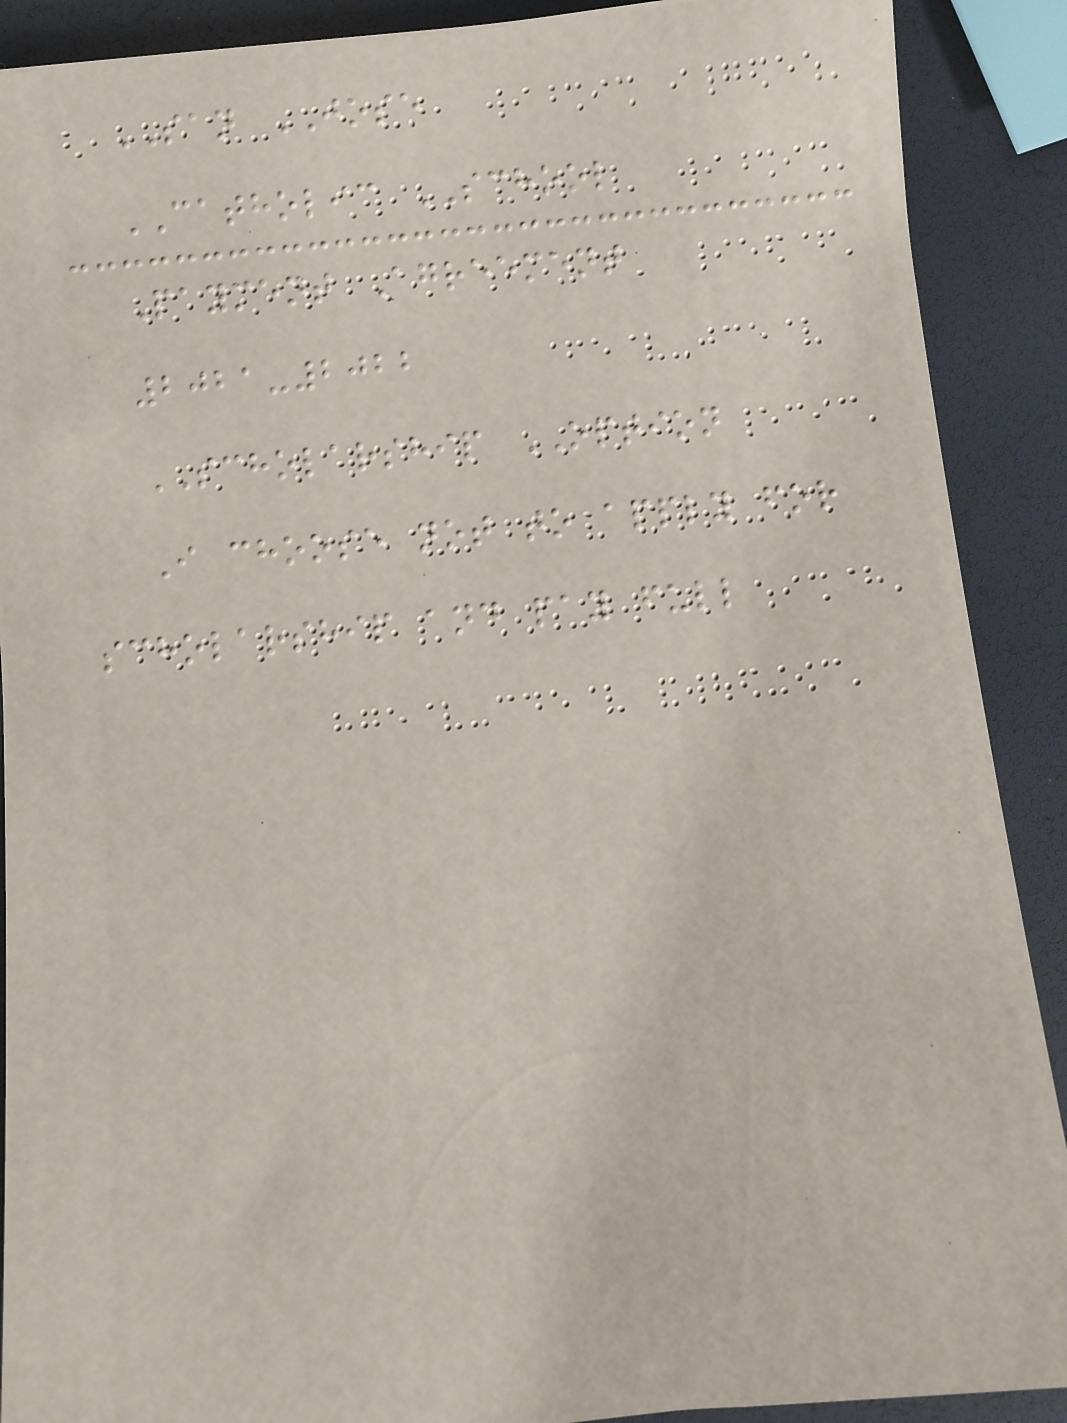SAN JOSE
CATHOLIC SCHOOL
Payment Agreement
2021-2022
SCHOLARSHIP OPTION
I choose not to apply for
scholarship and pay full
